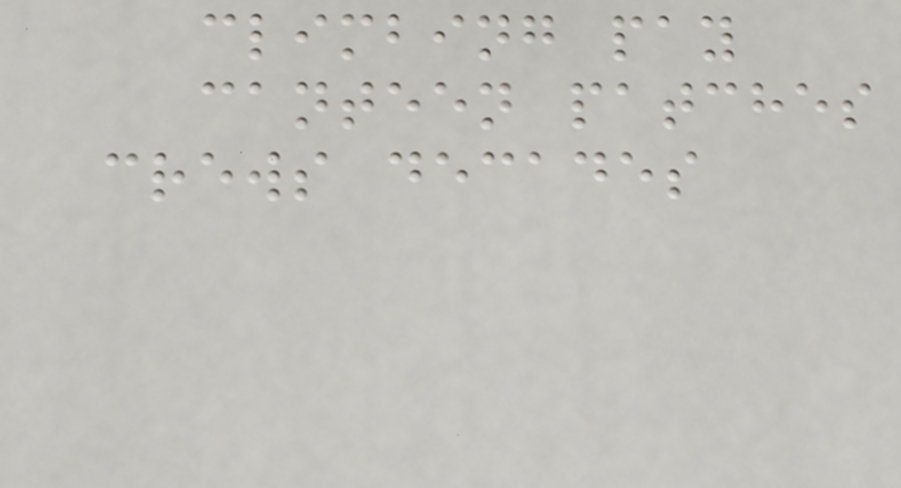climbing pay
canteen patches
crews decades
